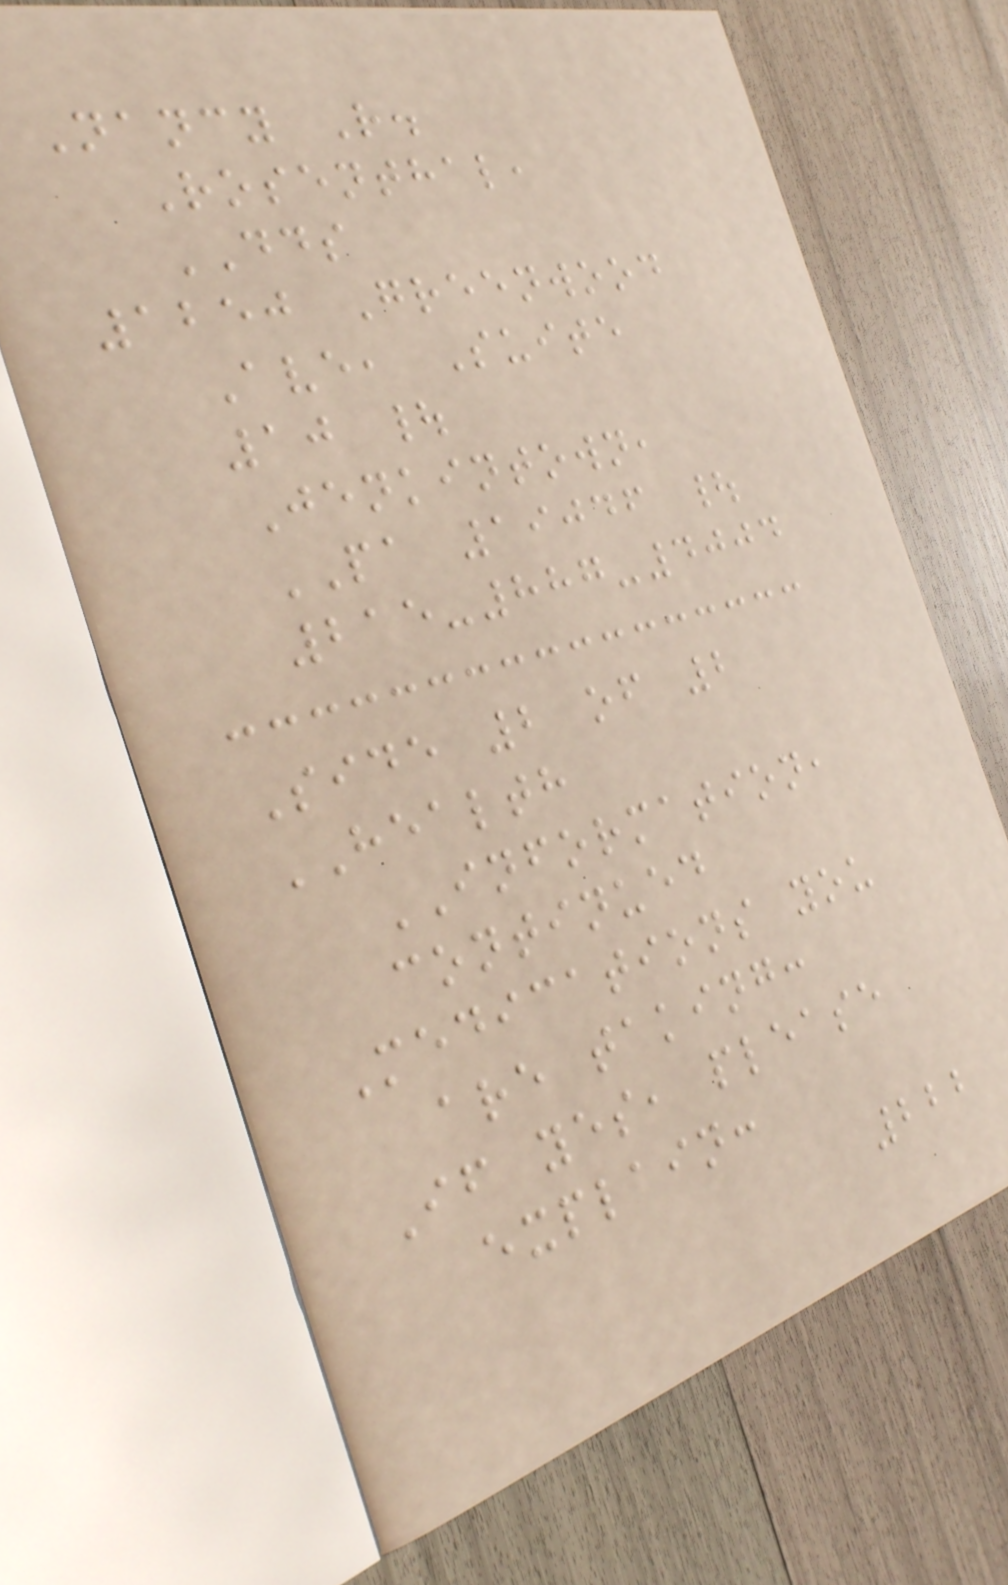Nancy R.
Rosenthal,
DDS
1250 Greenwood
Ave, Suite
10 |
Jenkintown,
PA 19046 |
215-887-4004
Side 2 of 2
HEALTH
INFORMATION,
continued
Medications you
are taking:
If yes, please
explain:
222
